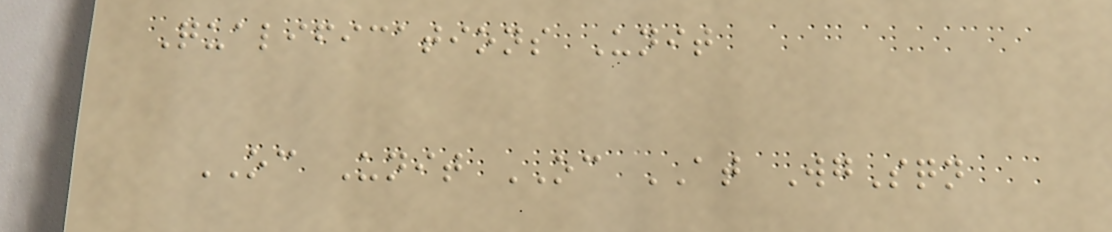Qualifications Unit
OC Unit OC AT WgSqn
